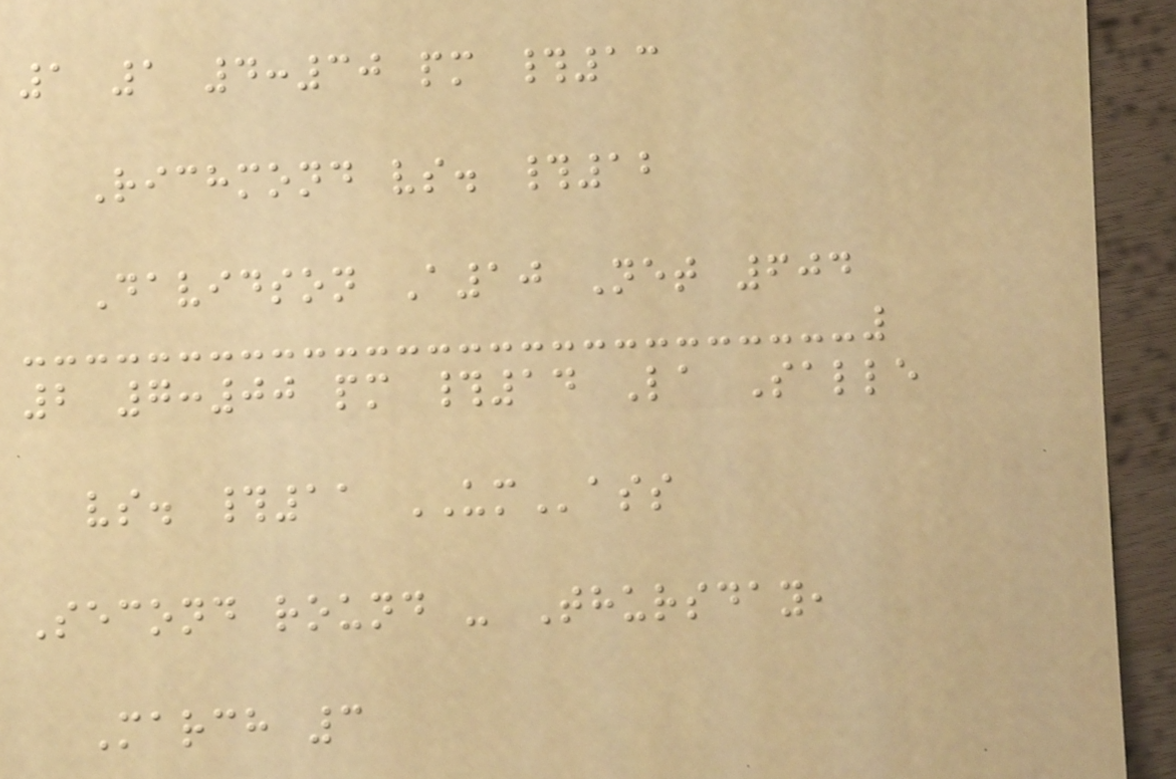1 1 4:30 pm #13
Richmond vs. #12
Davidson A10 Net 604
2 7:00 pm #14 La Salle
vs. #11 UMass
Second round - Thursday,
March 3
